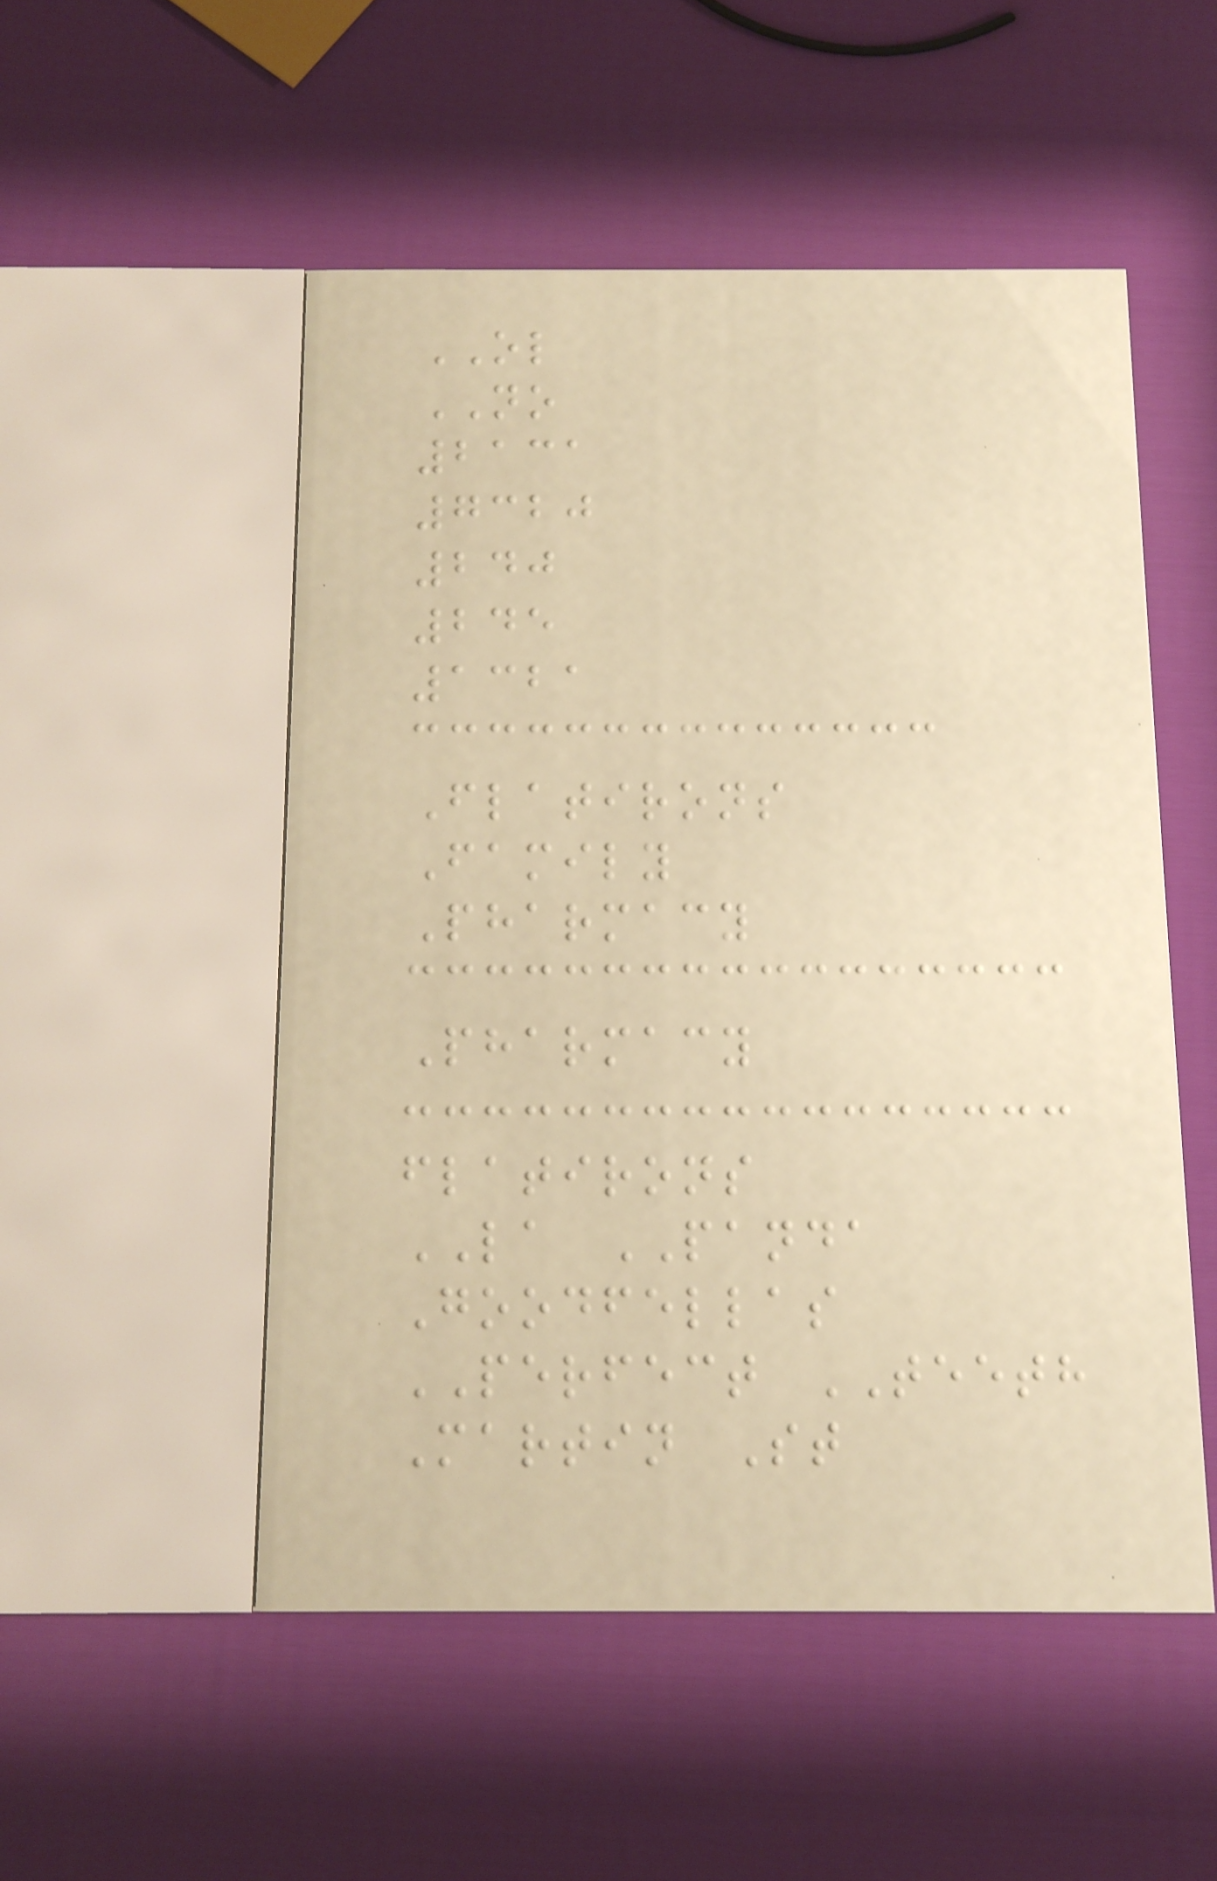OL
NO
2131
7320
240
245
1321
Flatirons
Family
Pharmacy
Pharmacy
flatirons
LA PANDA
Goodfellas
PERFECT TEETH
Martin St
